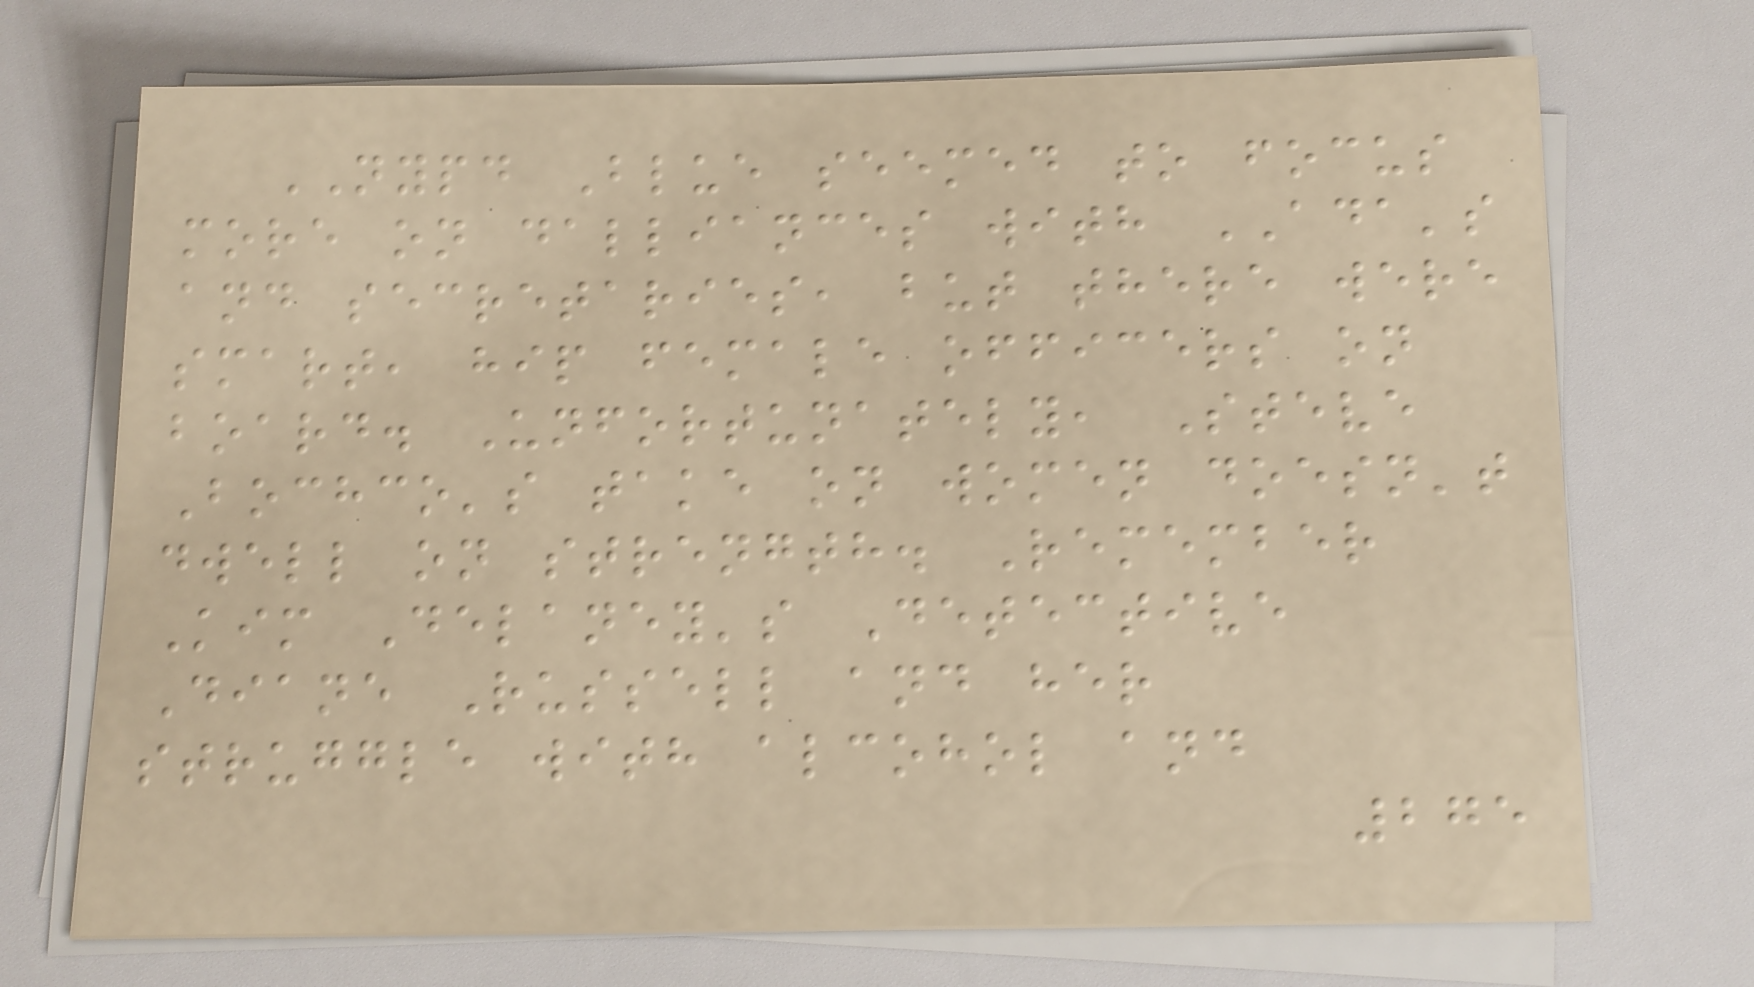NYPD Blue seemed to focus
more on dalliances with ADA's
and secretaries, but there were
smart, hip female officers on
board. Unfortunately, Steve
Bochco's take on women doesn't
dwell on strength. Remember
Kim Delaney's Detective
Diane Russell and her
struggle with alcohol and
275
